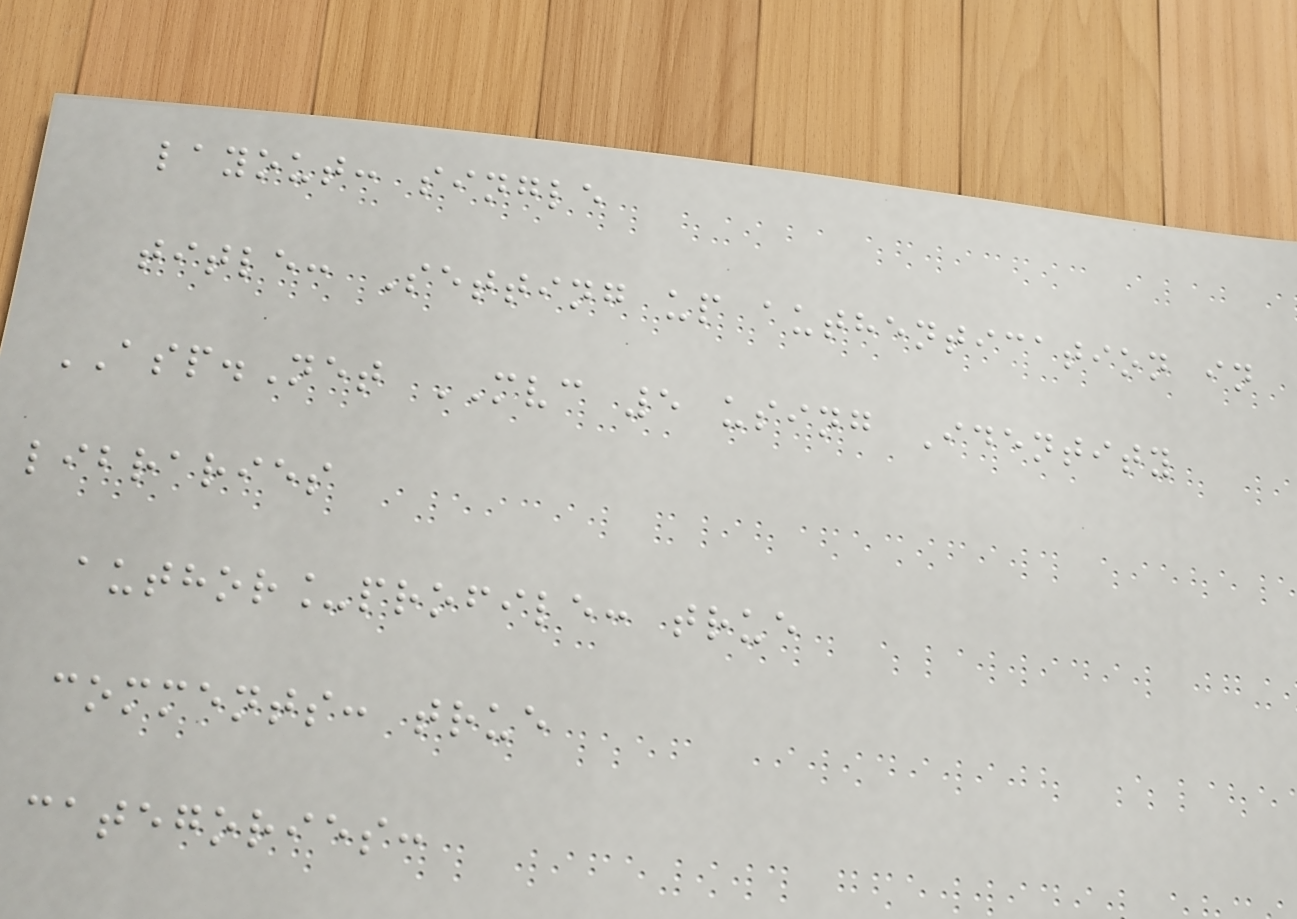layout: single
title: Setting up authentication in
ASP.Net MVC 5 using Identity
libraries
author_profile: true
comments: true
categories:
